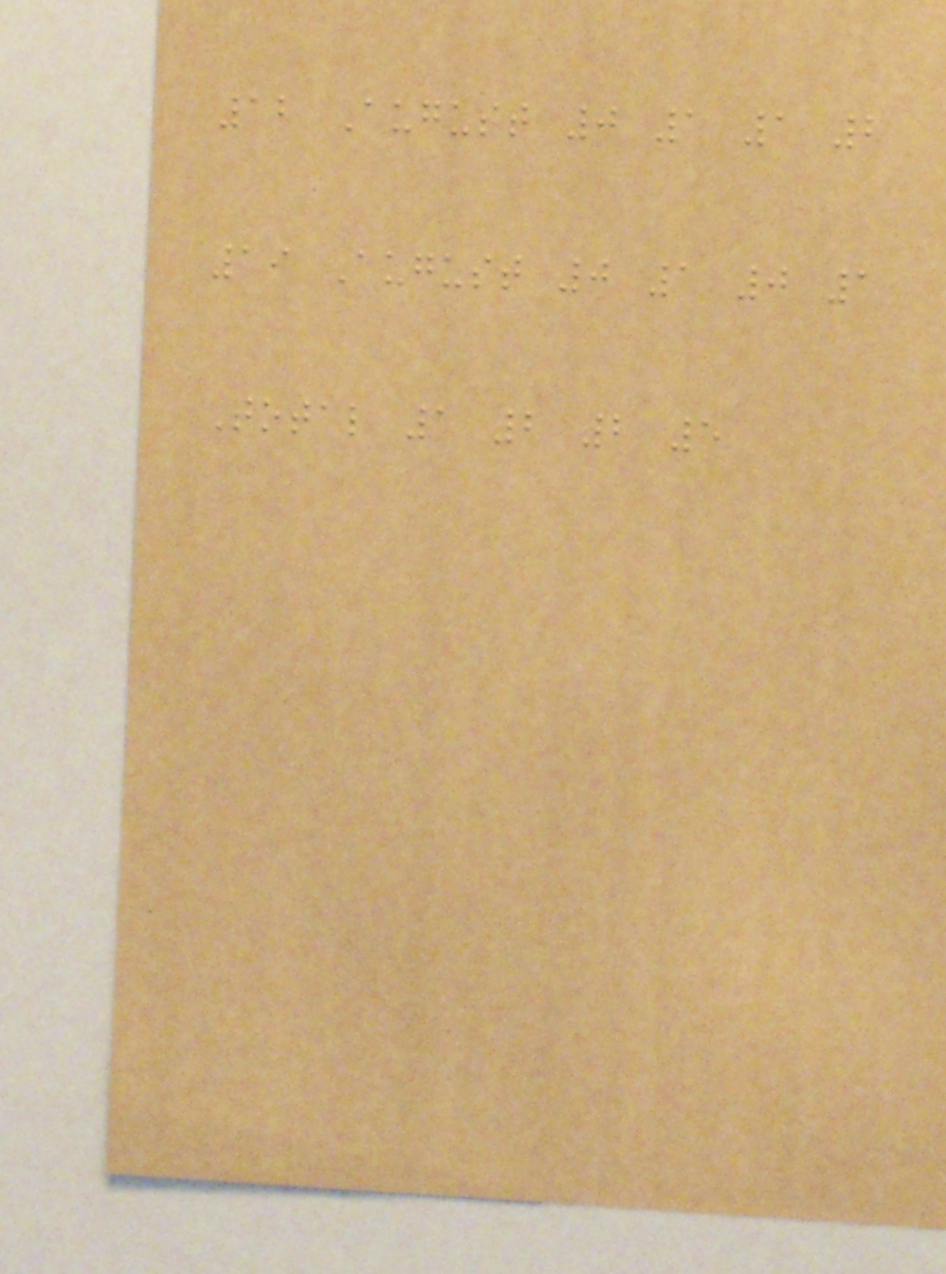12 August 0 1 1 2
19 August 0 1 0 1
Total 1 2 2 5
